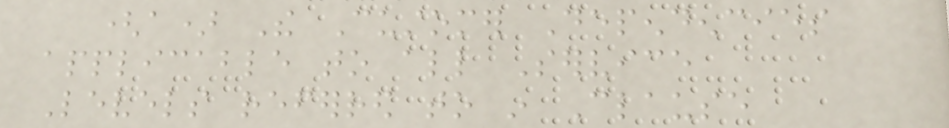(a) The Customer Dependencies
applicable to all Service
Levels referred to in Clause
